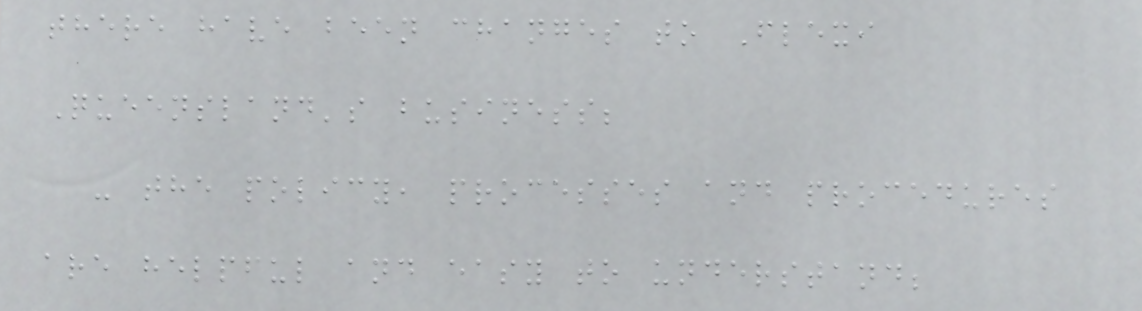there have been changes to Flexi
Queensland's business;
- the policy, processes and procedures
are helpful and easy to understand;
